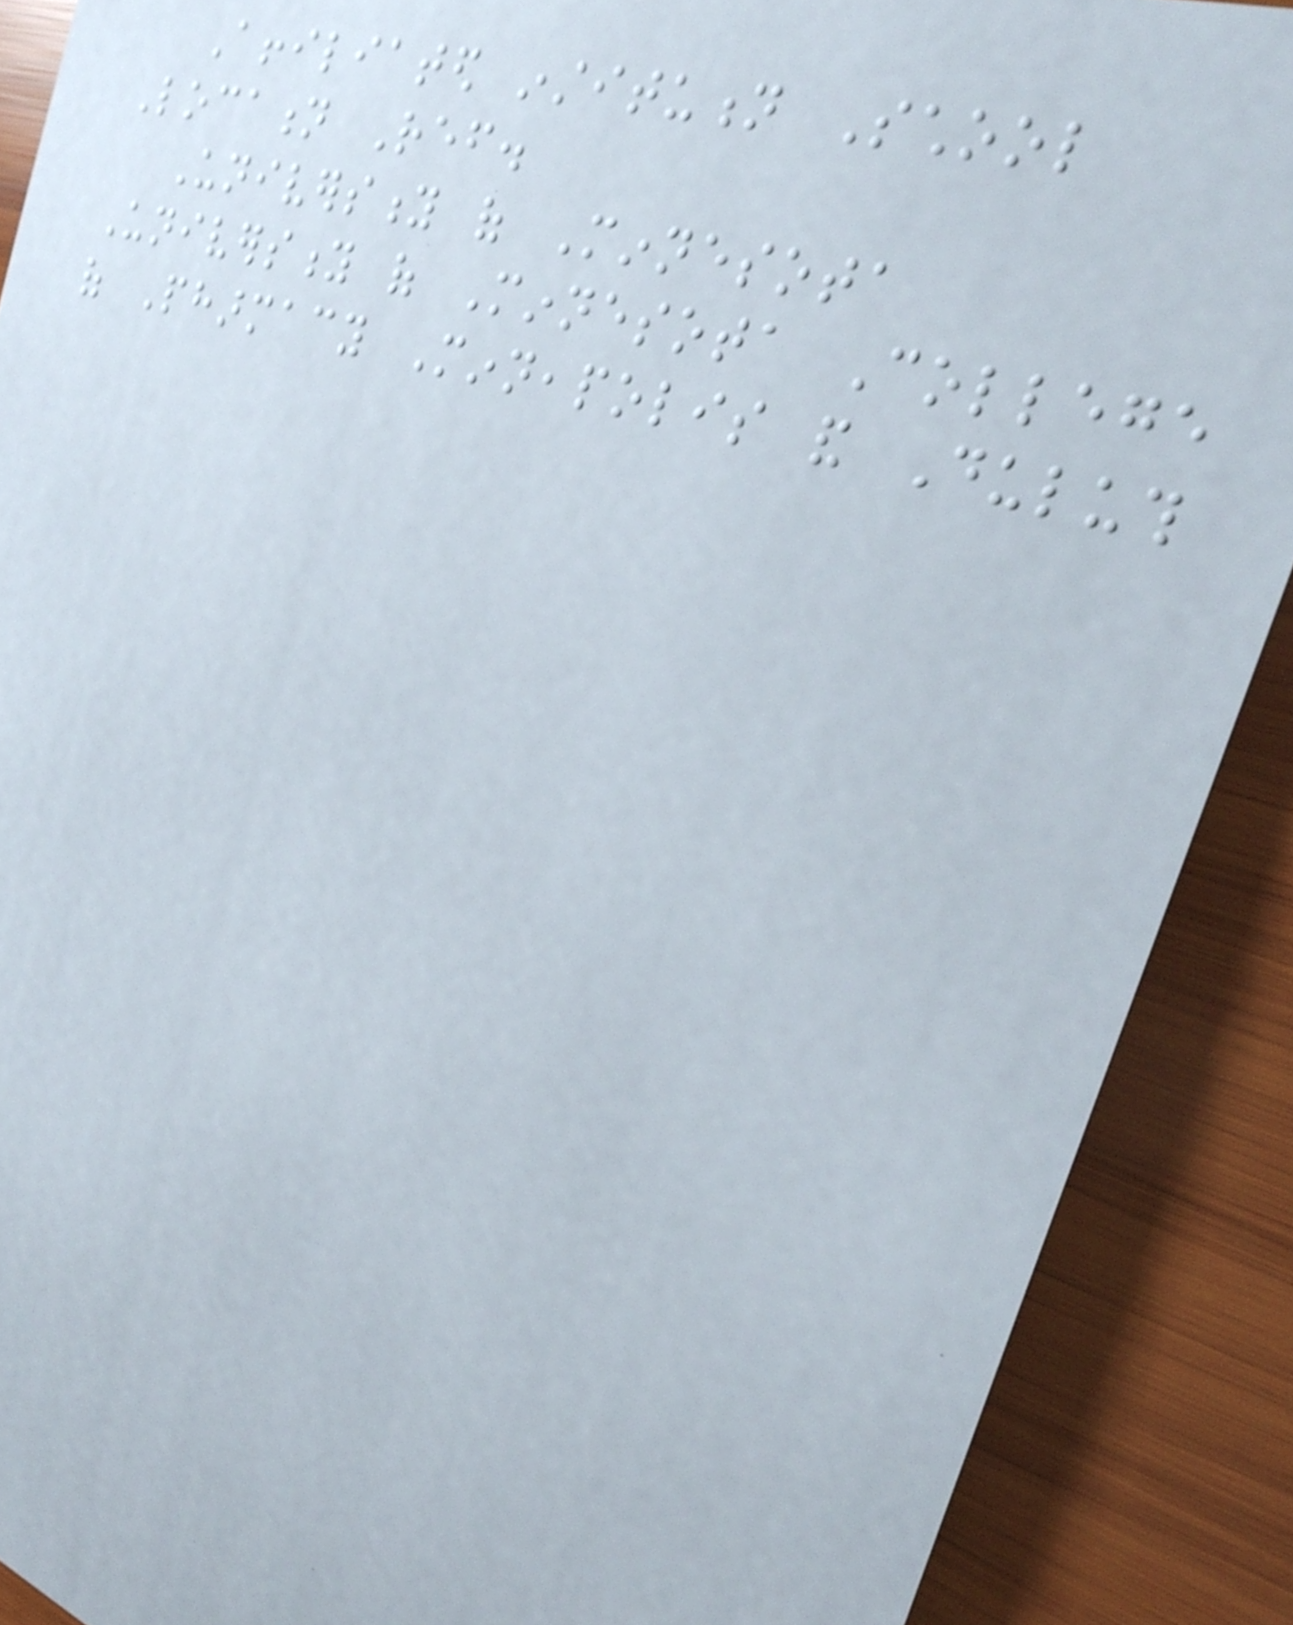Affiliated institution School
Location Ref.
University of Minnesota
University of Minnesota College
of Pharmacy Minneapolis and Duluth
